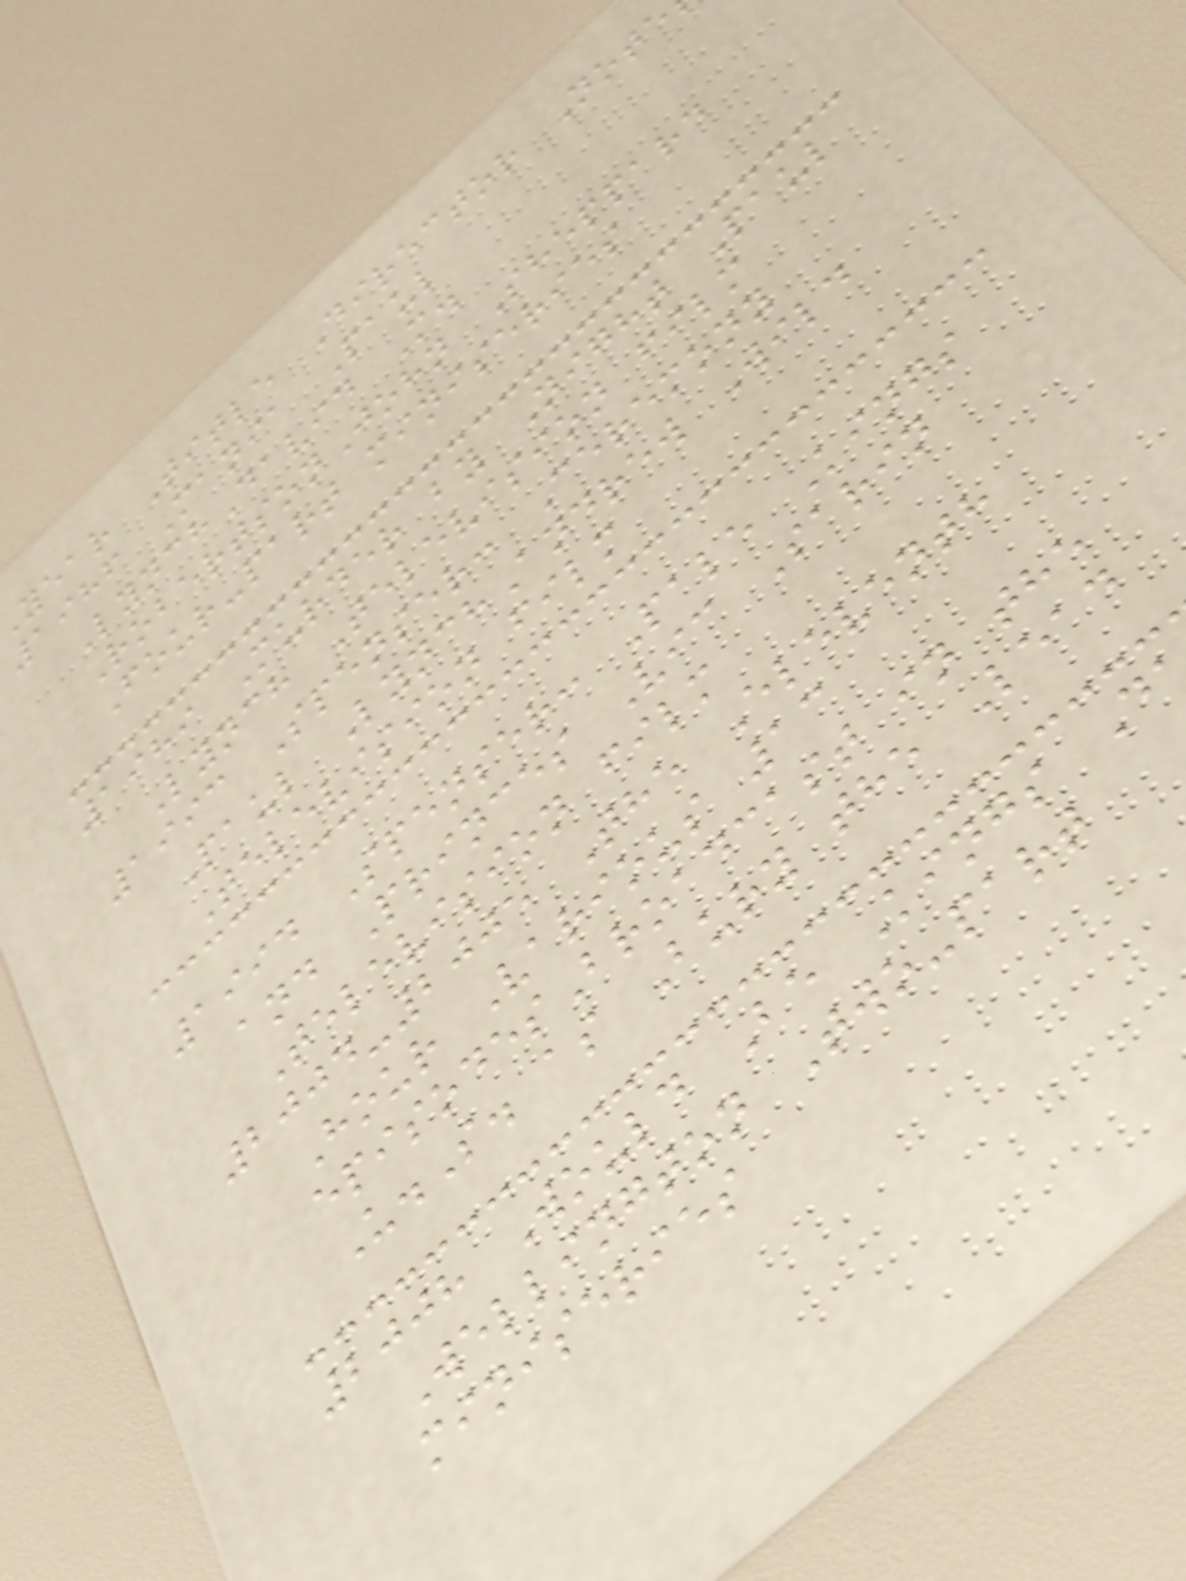year Title Director Note
1986 Mania Paul
LynchDavid M.
RobertsonJohn Sheppard
Four-part miniseries
1989 Murder by Night Paul
Lynch Television film
1993 Spenser: Ceremony
Paul LynchAndrew Wild
Television film
1994 Spenser: Pale Kings
and Princes Vic Sarin
Television film
2004-2005 The Eleventh
Hour Various 13
episodesBroadcast in the
U.S. as Bury the Lead
2008 Would Be Kings D
Wellington Two-part
miniseries
